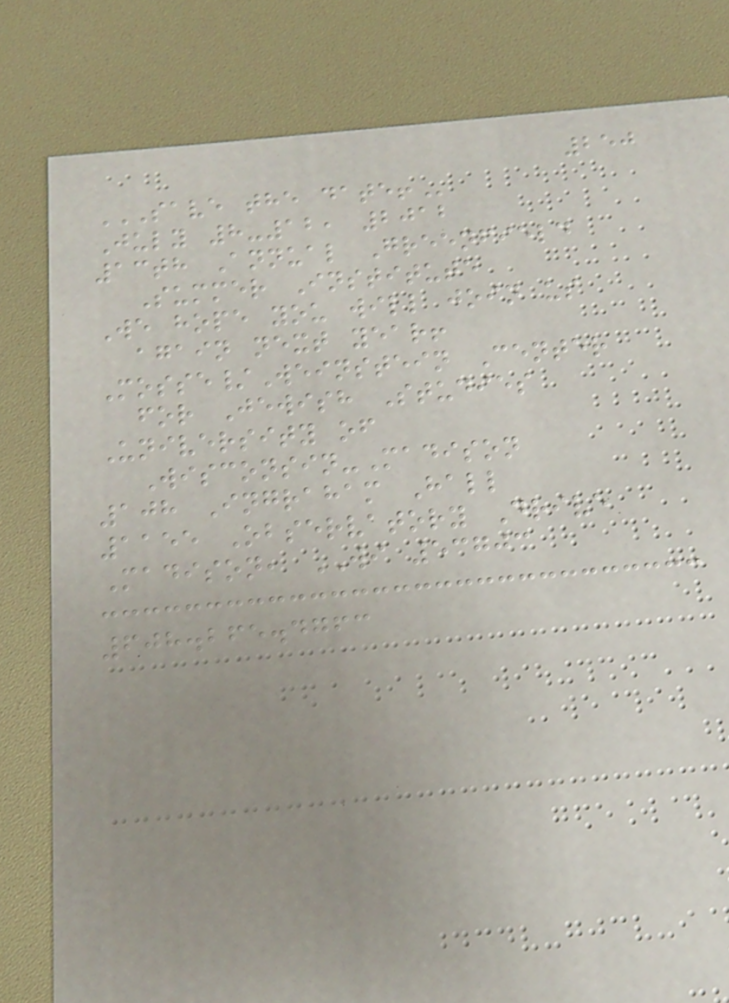250
SAVE THE DATE!
July 8-12, 2012
13th Annual Greenfield
Summer Institute
We hope you will join us
again next year!
Mosse/Weinstein Center
for Jewish Studies
University of
Wisconsin-Madison
108 Ingraham Hall
1155 Observatory Drive
Madison, WI 53703
608.265.4763
